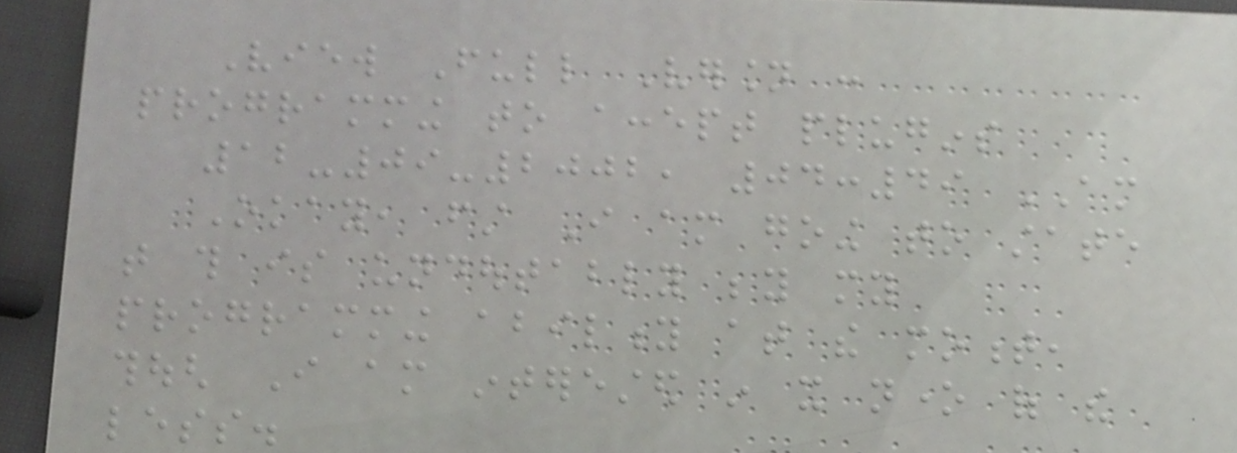View Full Version :
programming to accept plugins
12-09-2002, 04:49 AM
Okay, first I am going to state
that this is undoutably beyond my
programming ability at the moment,
though I am interested in it none of the
less.
